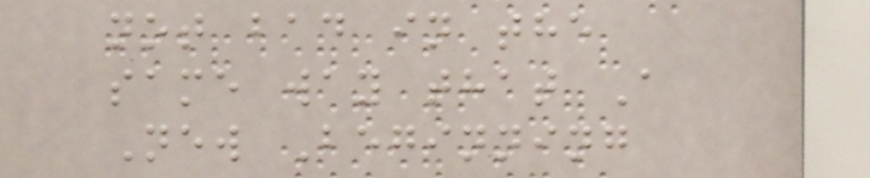not bad in the
same way that A
New Beginning
